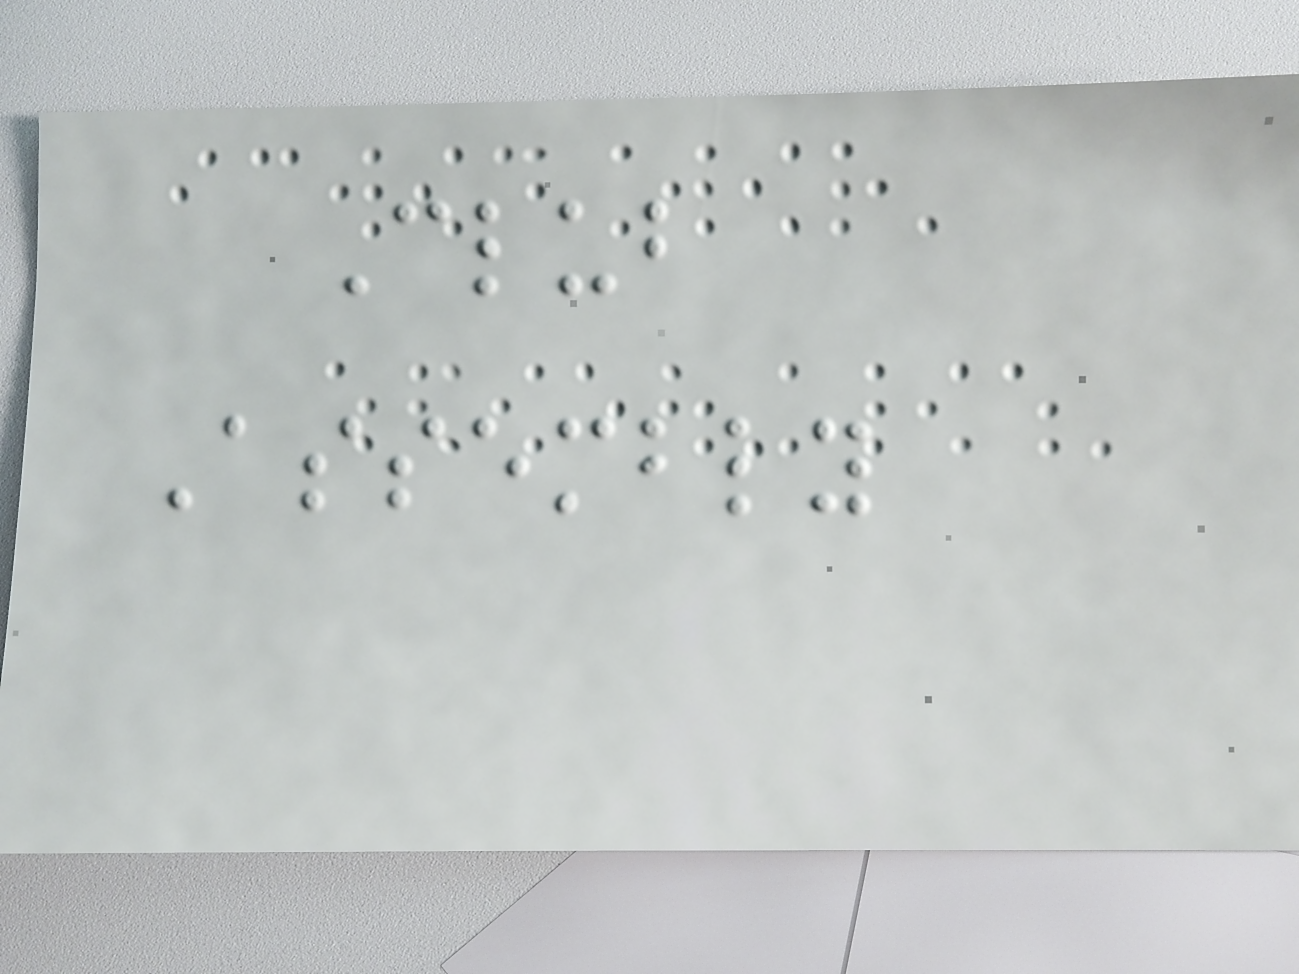Club
Assembly
